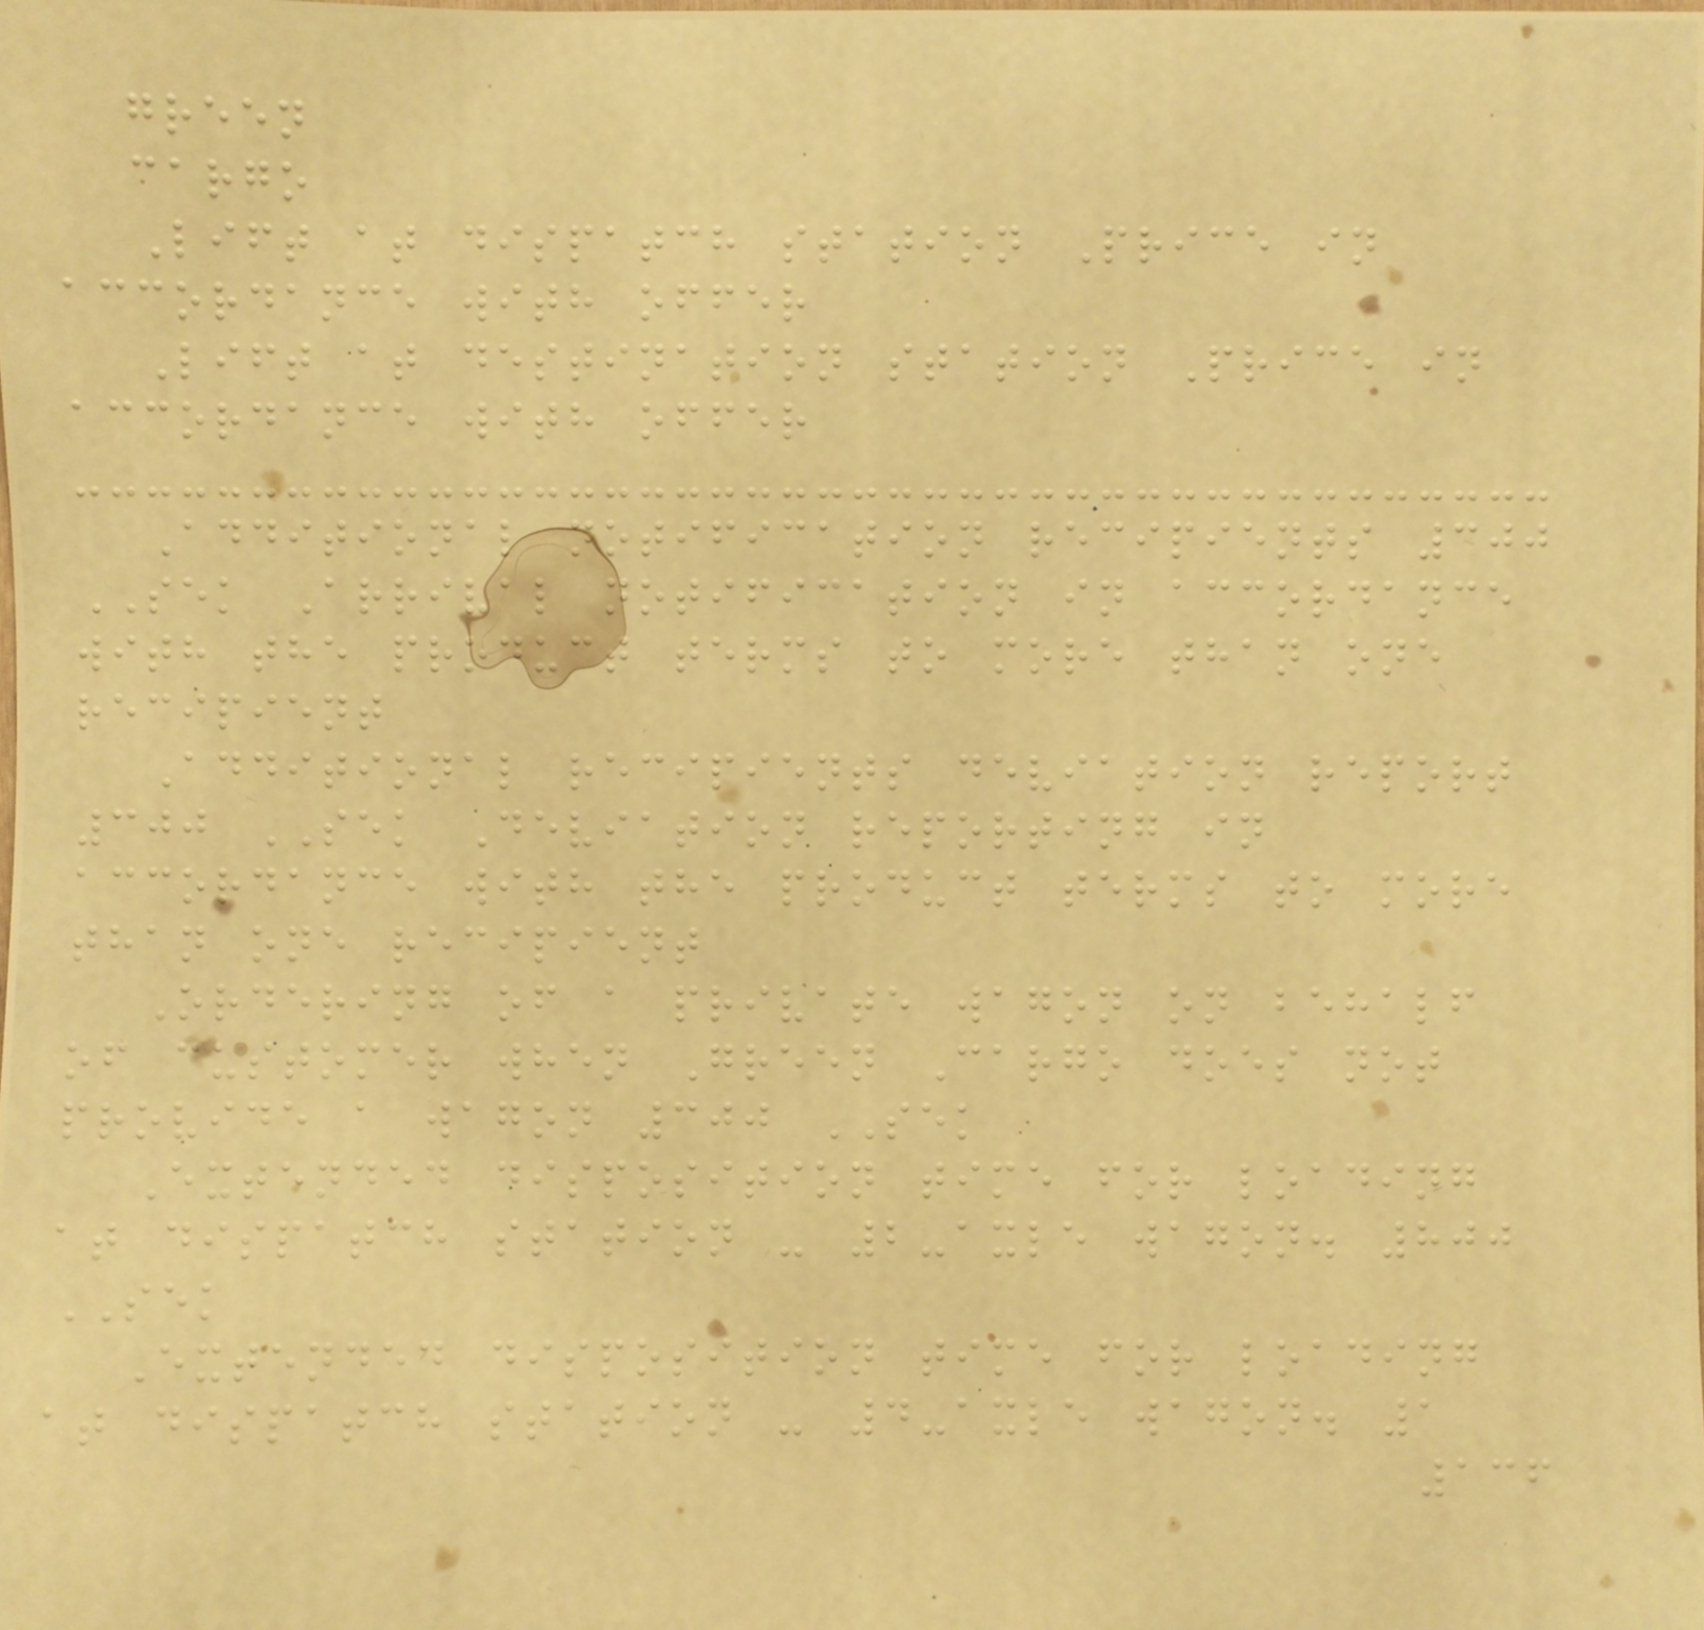green
cargo
Lift at dispatch station Price in
accordance with offer
Lift at destination station Price in
accordance with offer
Additional notification recipients 300
SEK Arrival notification in accordance
with the product terms to more than one
recipient
Additional recipients deviation report
300 SEK Deviation reporting in
accordance with the product terms to more
than one recipient
Ordering of a private wagon on behalf
of customer when Green Cargo does not
provide a wagon 300 SEK
Extended disposition time for loading
at dispatch station - 2-axle wagon. 800
SEK
Extended disposition time for loading
at dispatch station - 4-axle wagon. 1
136
